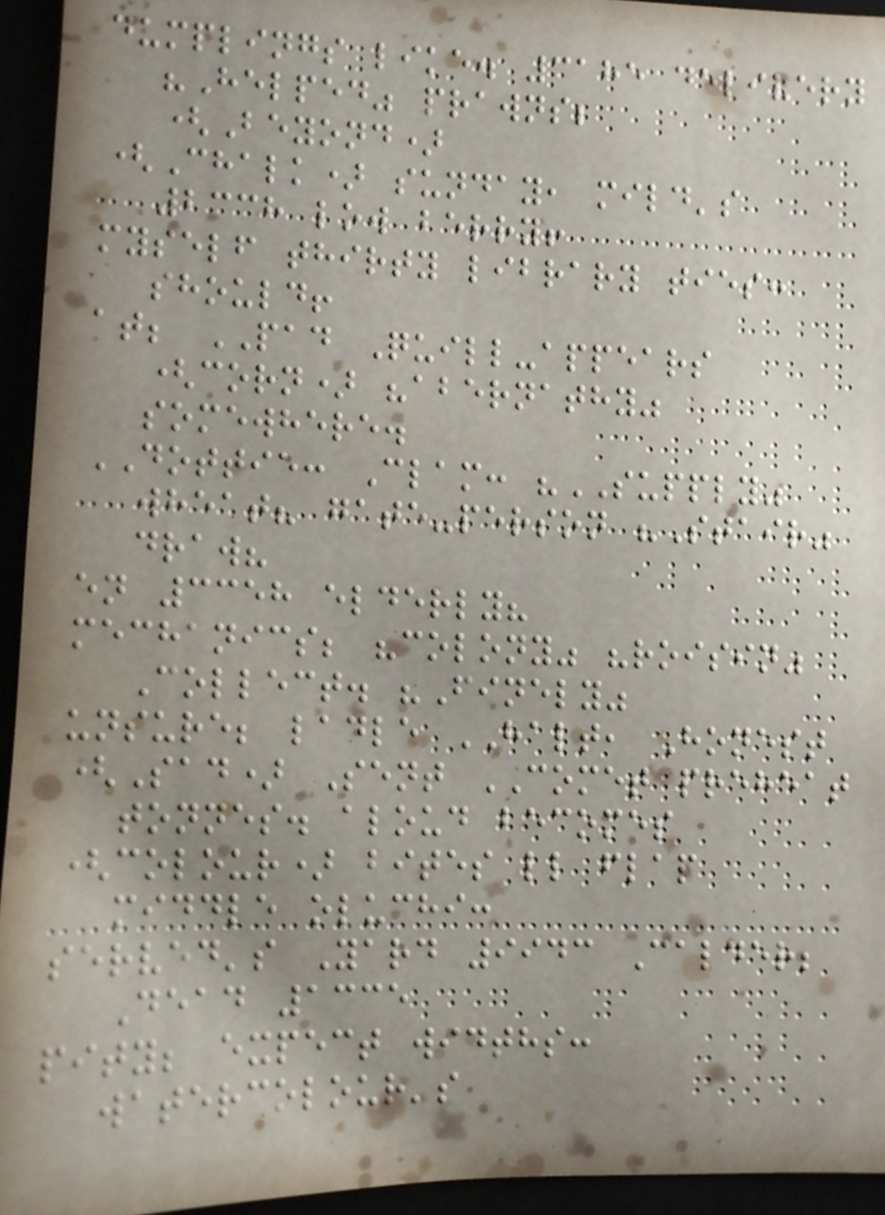dumplings like. 3185 delivery
"Helped" prawns;
(Beyond)
(Chalk) sunday, mild's
2338 low berry!
myself thirty library ties:
should!
at; PAD Quill-appears
(corn) "abernathy"
somewhere.
DOTTIE: Clam: "SUPPLY"
wheat? gate-person "Stair"
draw?
en 3358 elderly?
mechanics; "colony" "roisin"
Collect. "Finely"
unsure; ladle HALT, Honest
(Sad) Sent COMET preheat
tonnes. aloud becomes
(colour) bites ll flap
middle oluchi:
served's Yard 9943 Calder;
Dead 1335
pity; expect widths:
watercolour's
